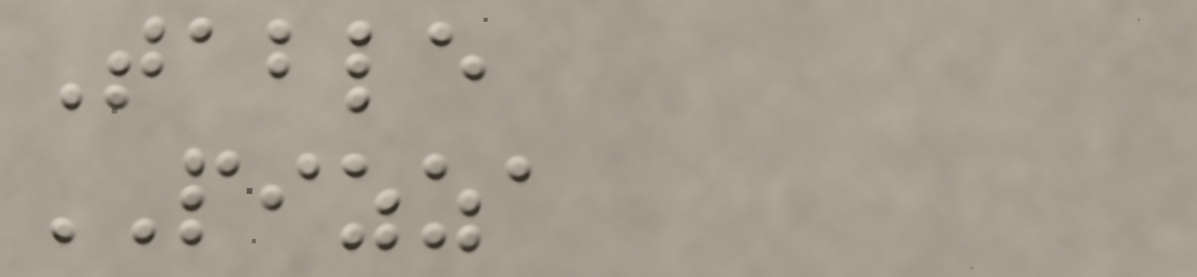Table
PIZZA
